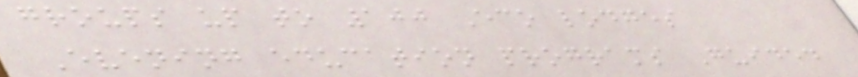groups up to 100 Eco lodges
Evening education programs Guided
